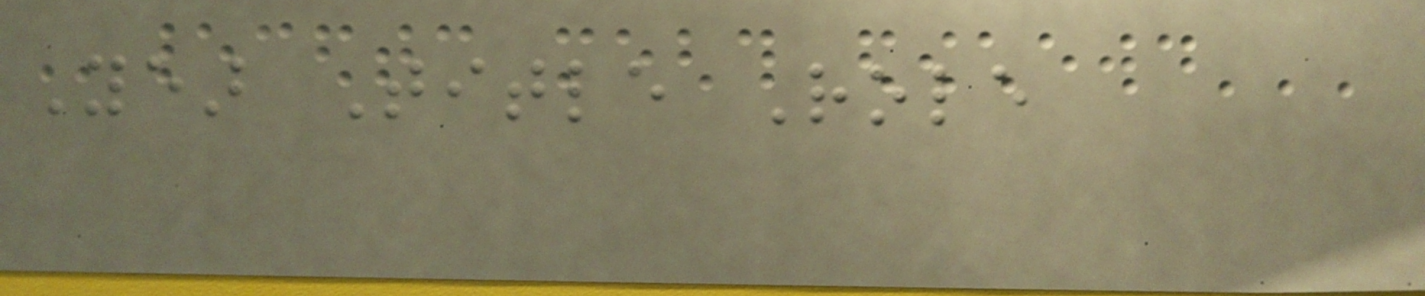Year Title Role
